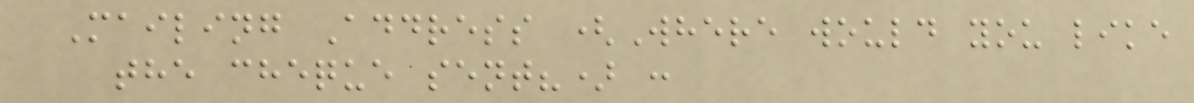Mailing Address (Where would you like
the cheque sent?) :
